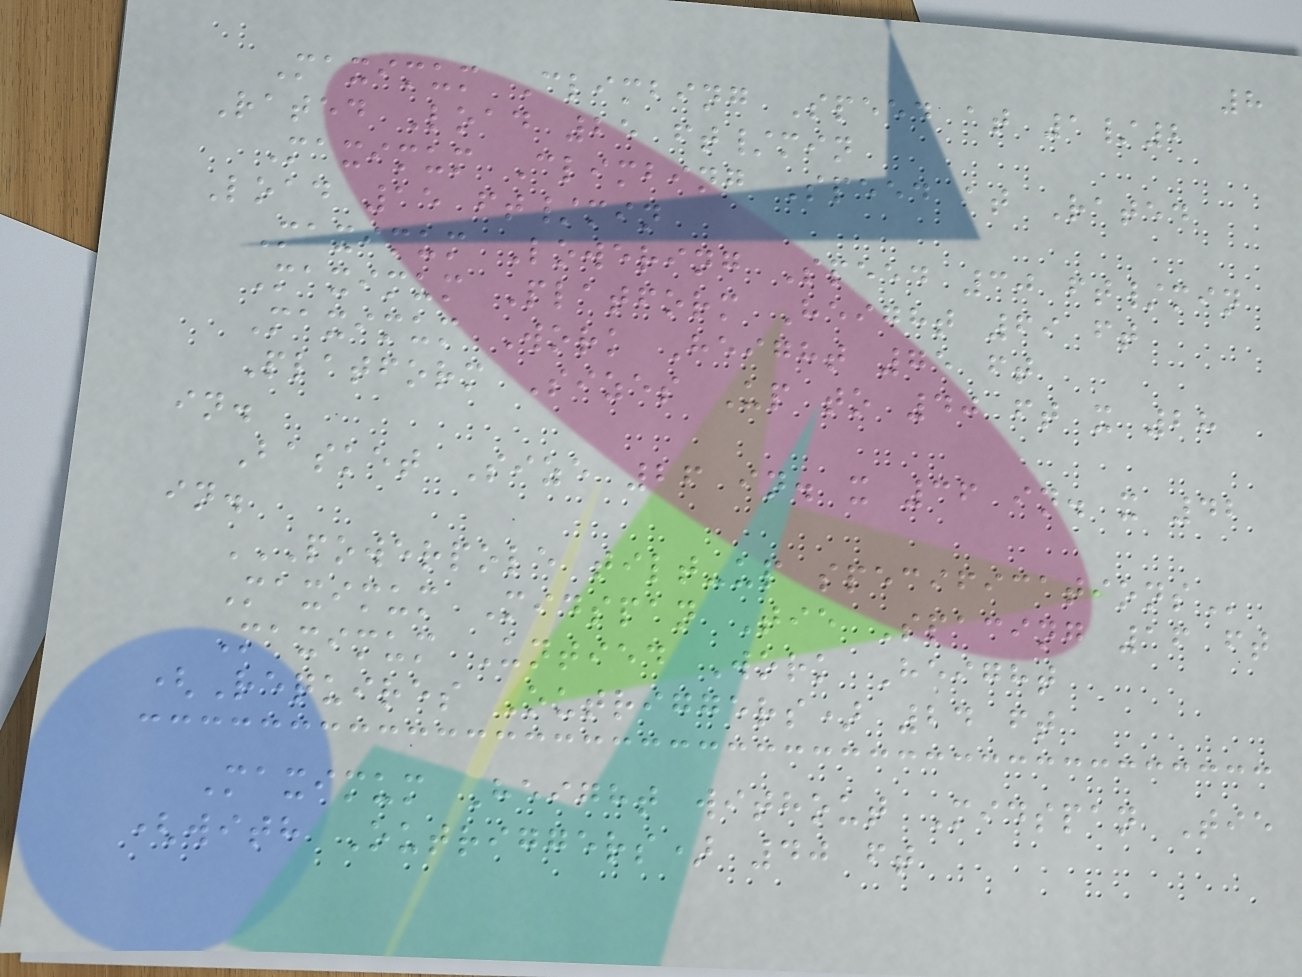8
Maximum Climbing Speed at 1/2
Rated Load 25 ft/min
Maximum Climbing Speed at Rated
Load 15 ft/min
Maximum Lowering Speed 30 ft/min
Maximum Platform Height 69 ft
Maximum Work Height 75 ft
Platform Sizes Up to 40 ft x 28
in.
Basket Size 26 in. x 36 in. x 42
in.
POWERPOLE TILT-UP SPECIFICATIONS
Maximum Midspan Tie Spacing 16 ft
Maximum Untied Work Height
(Requires Outriggers) 24 ft
Maximum Height without Midspan Tie
(with Outriggers) 40 ft
